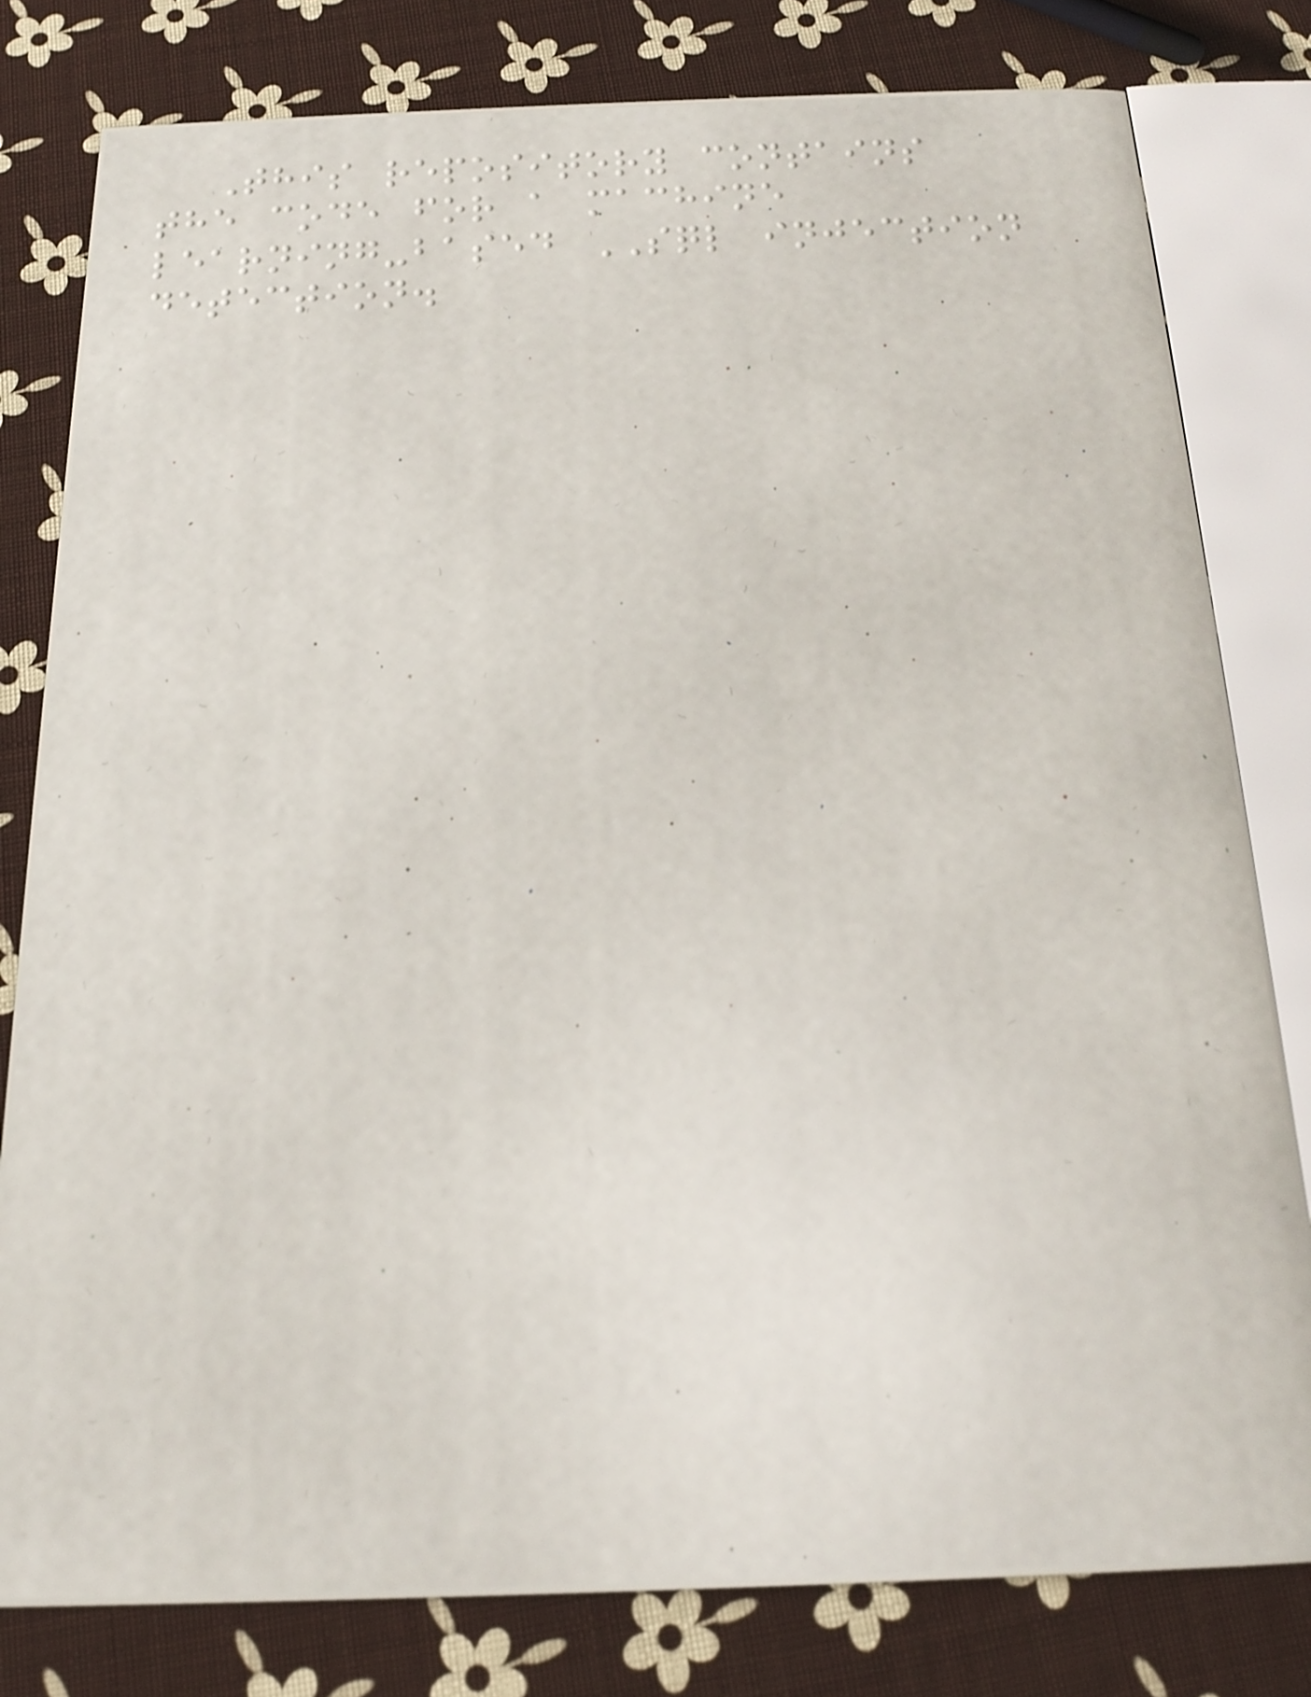This repository contains
the code for a machine
learning-based SQL injection
detection.
